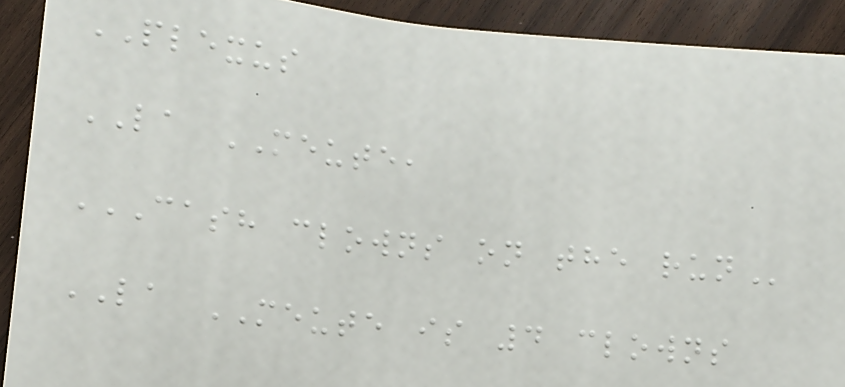PLEXUS
LA MEUTE,
CASH CLOWNS ON THE RUN
LA MEUTE is 4 clowns
